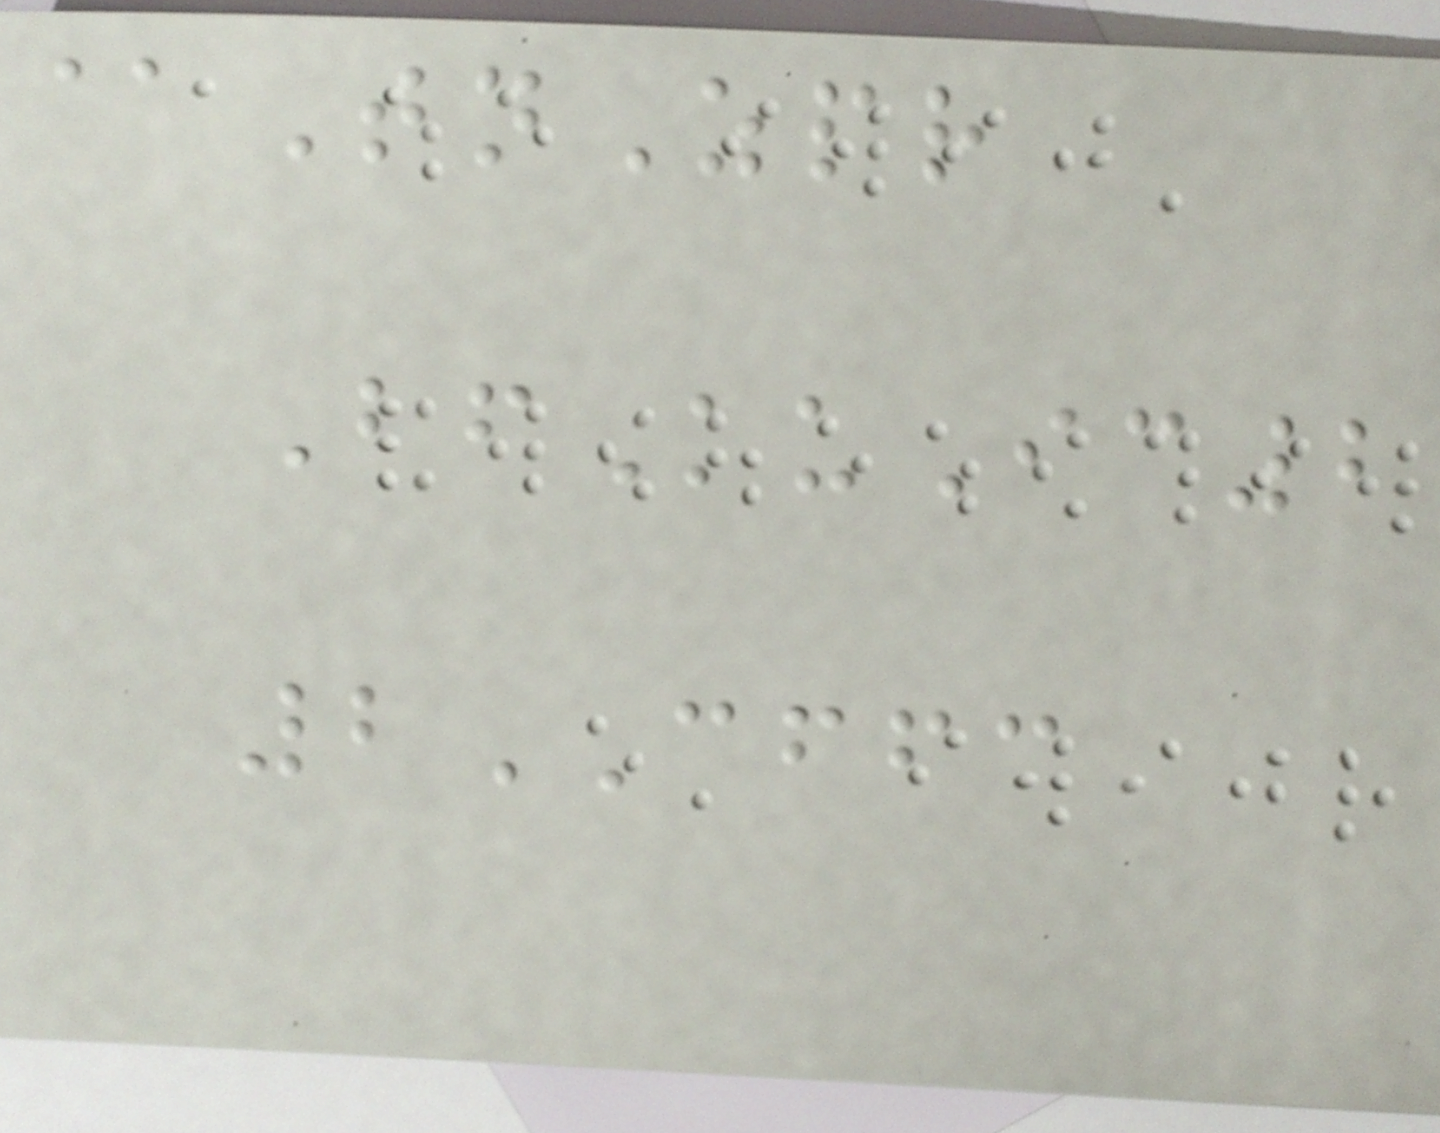@TnZpr
BfKuIc2
2CFFC
